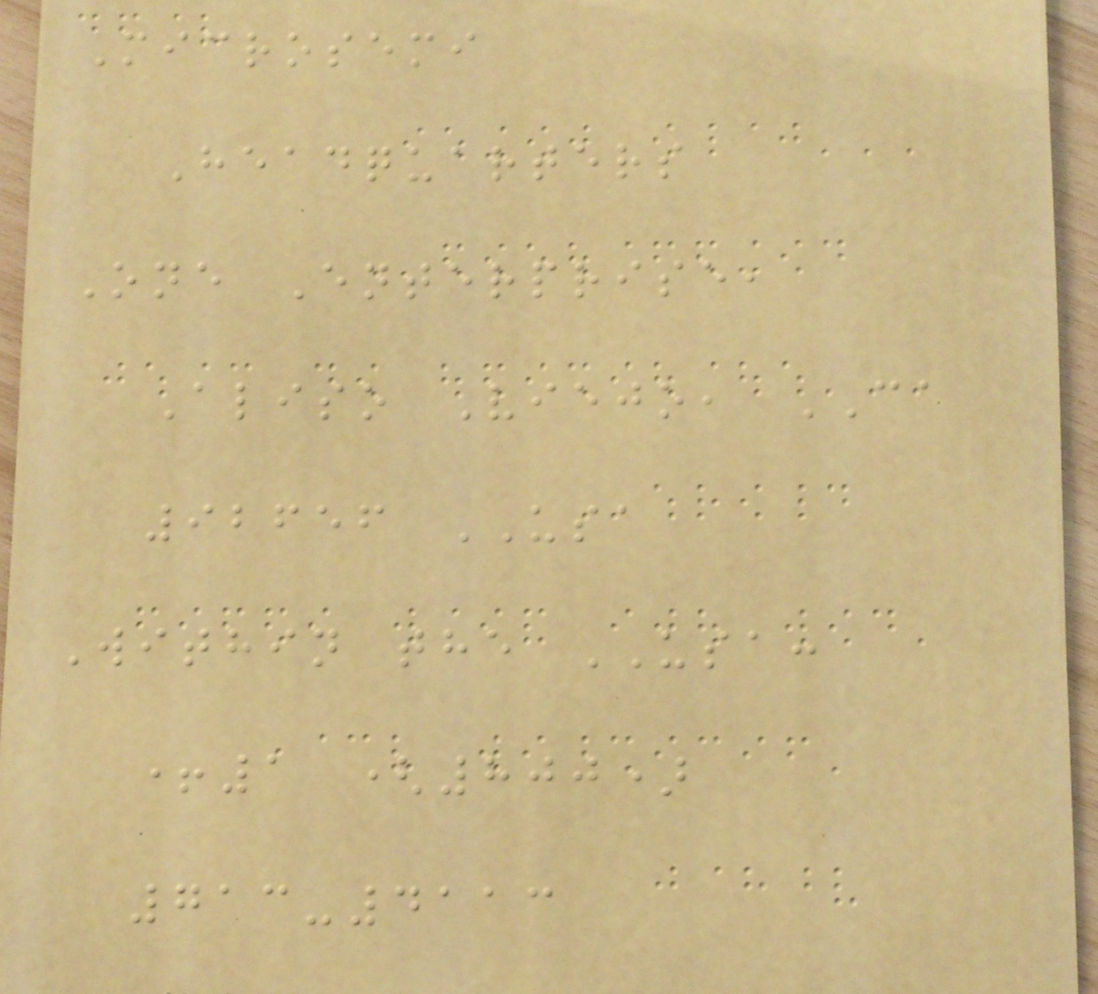Microsemi
Headquarters
One Enterprise,
Aliso Viejo, CA
92656 USA
Within the USA:
+1 (800)
713-4113
